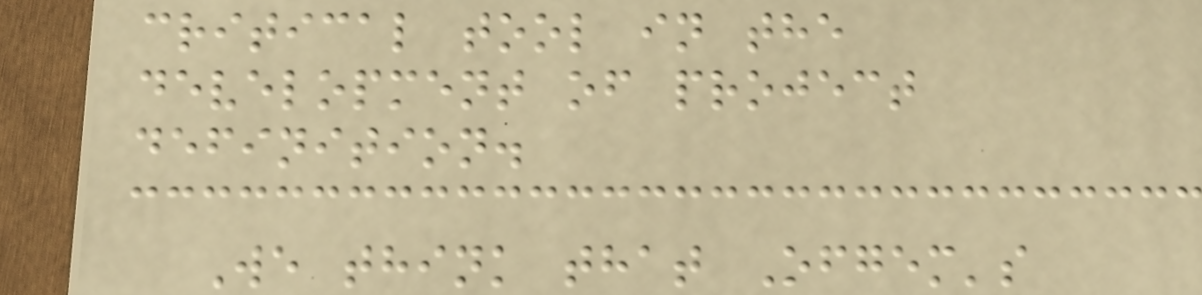critical tool in the
development of project
definition.
We think that Ofgem's
